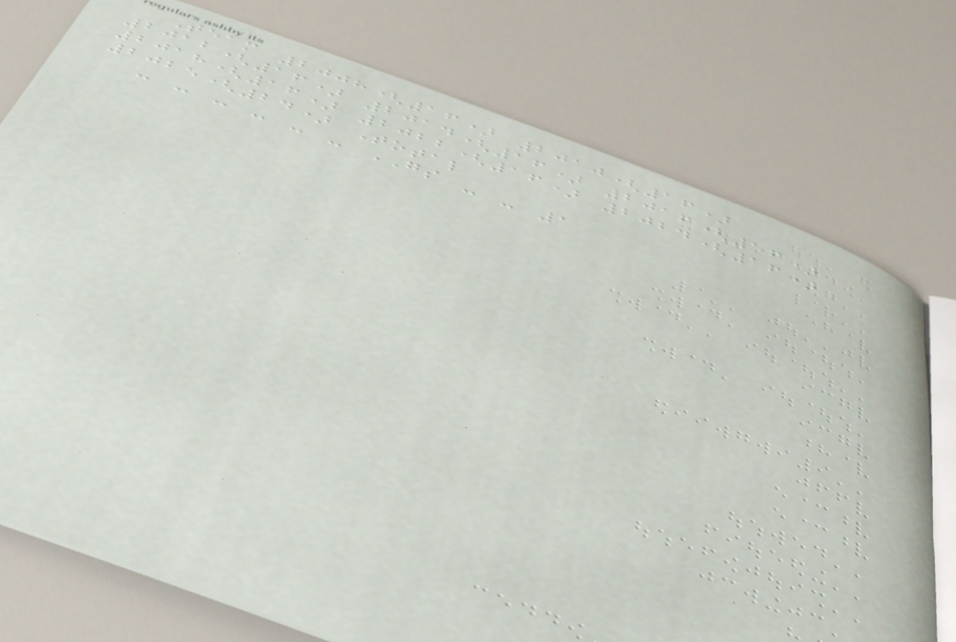Team 2008(16) 2010(16)
2012(16) 2014(16) 2016(16)
2018(16) 2022(16) 2024(16)
2025(24) Total
- - - - - - GS - - 1
